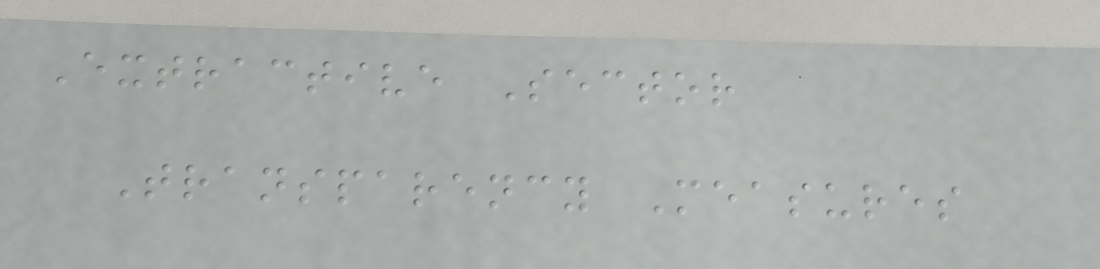Extractive Sector
Transparency Measures
